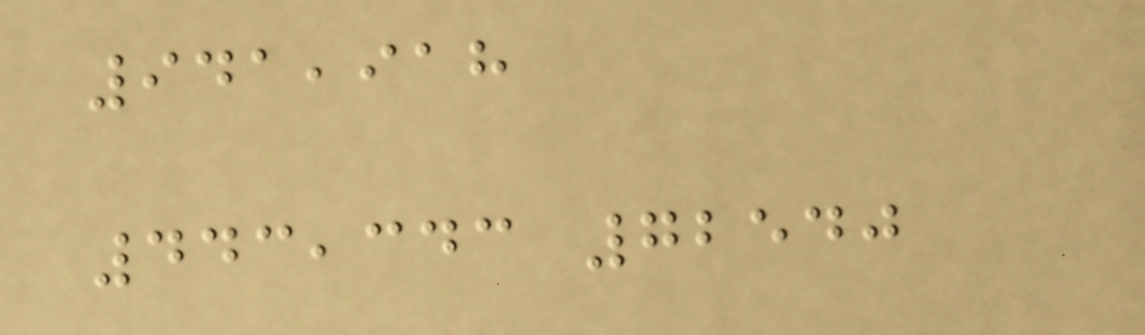941,918
443,343 72540
